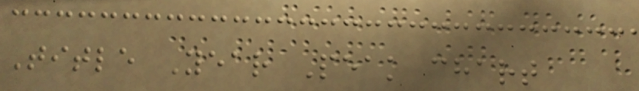Title Year Peak chart
